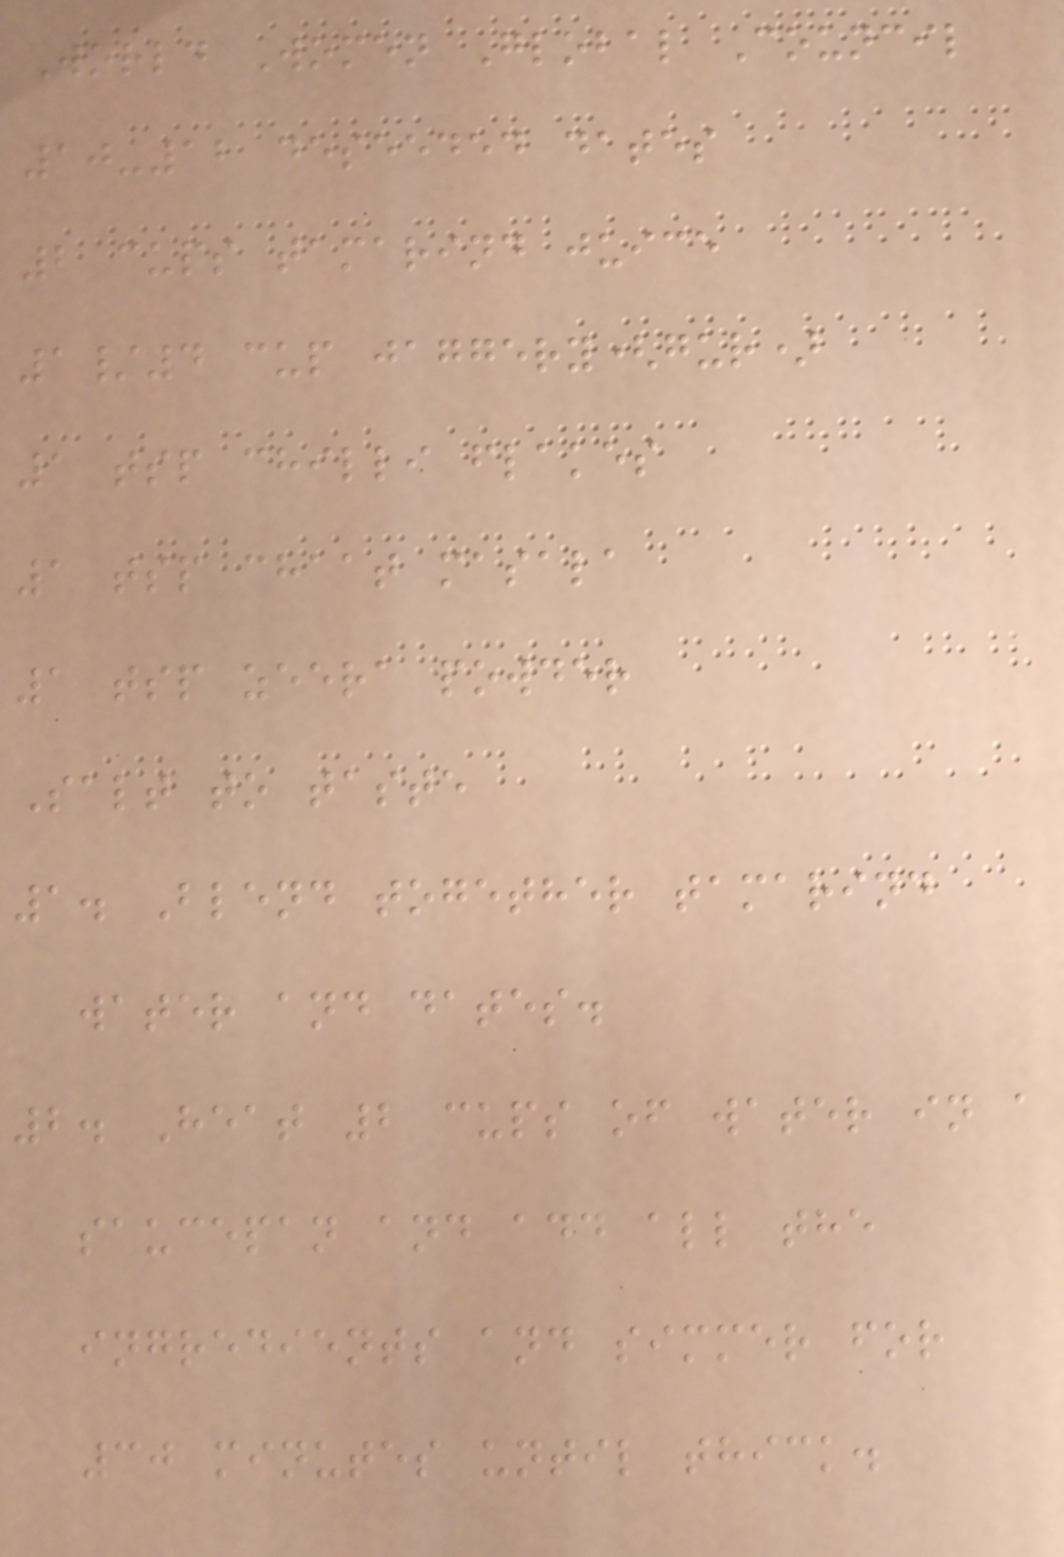World Women Global Council
10-12 deseeded dates
2 cups tamarind juice
1/4 cup jaggery(gur)
1 tsp chilli flakes
1 tsp chaat masala
1 tsp zeera powder
Salt to taste
1. Blend together tamarind
water and dates.
2. Heat 2 cups of water in a
saucepan and add all the
ingredients and simmer for
30 minutes until thick.
